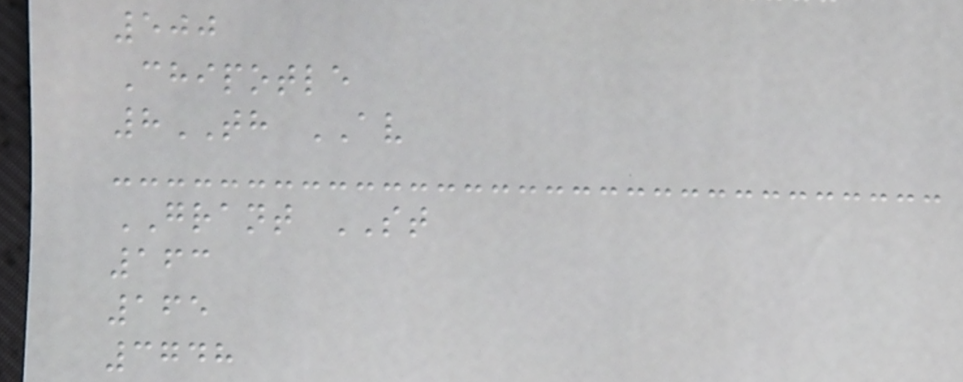500
Chipotle
8TH AV
GRANT ST
163
165
3748
